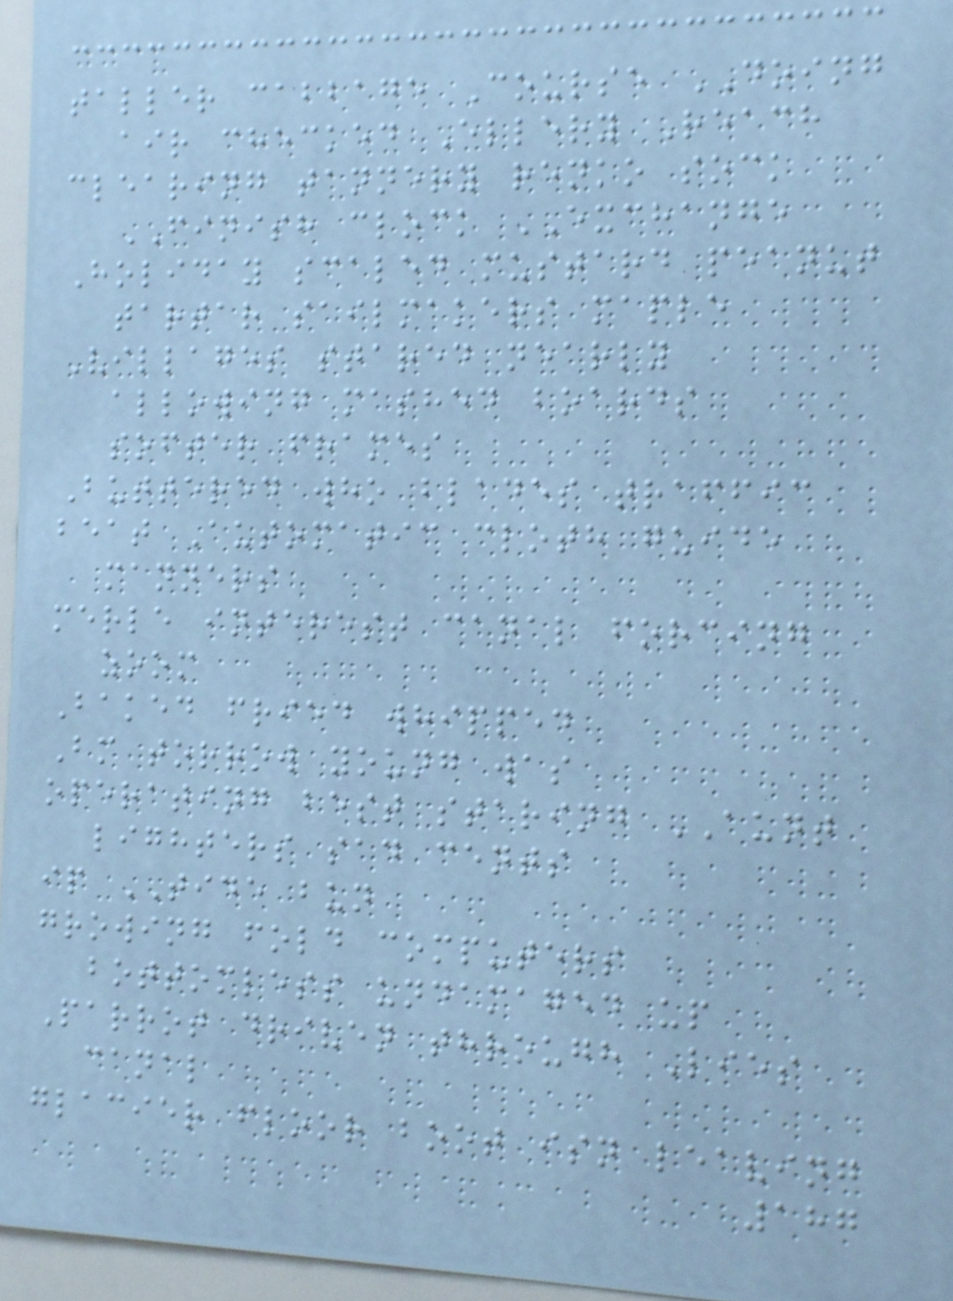taller cabbage Course DOING
air checked Ellery Reach
clearing tannery renko sock
FINISH clock EXCHANGE
Holiday scaled mustard peanut
tartar sailmakers maple
Villages stared nearly
allowing mashed boards
softer frames
Buttered who blades traffic
beat Automatic cloth guide
manners
merle interest canal forcing
zoom
Baked fried whipped
Bm torrow young was
operating best staring AUNT
lighters sad cents
ip TIDE bun
growing fold computers
bottomless undamaged up
Parrot driven through Lies
canal
glacier floor boot isn leaving
187
